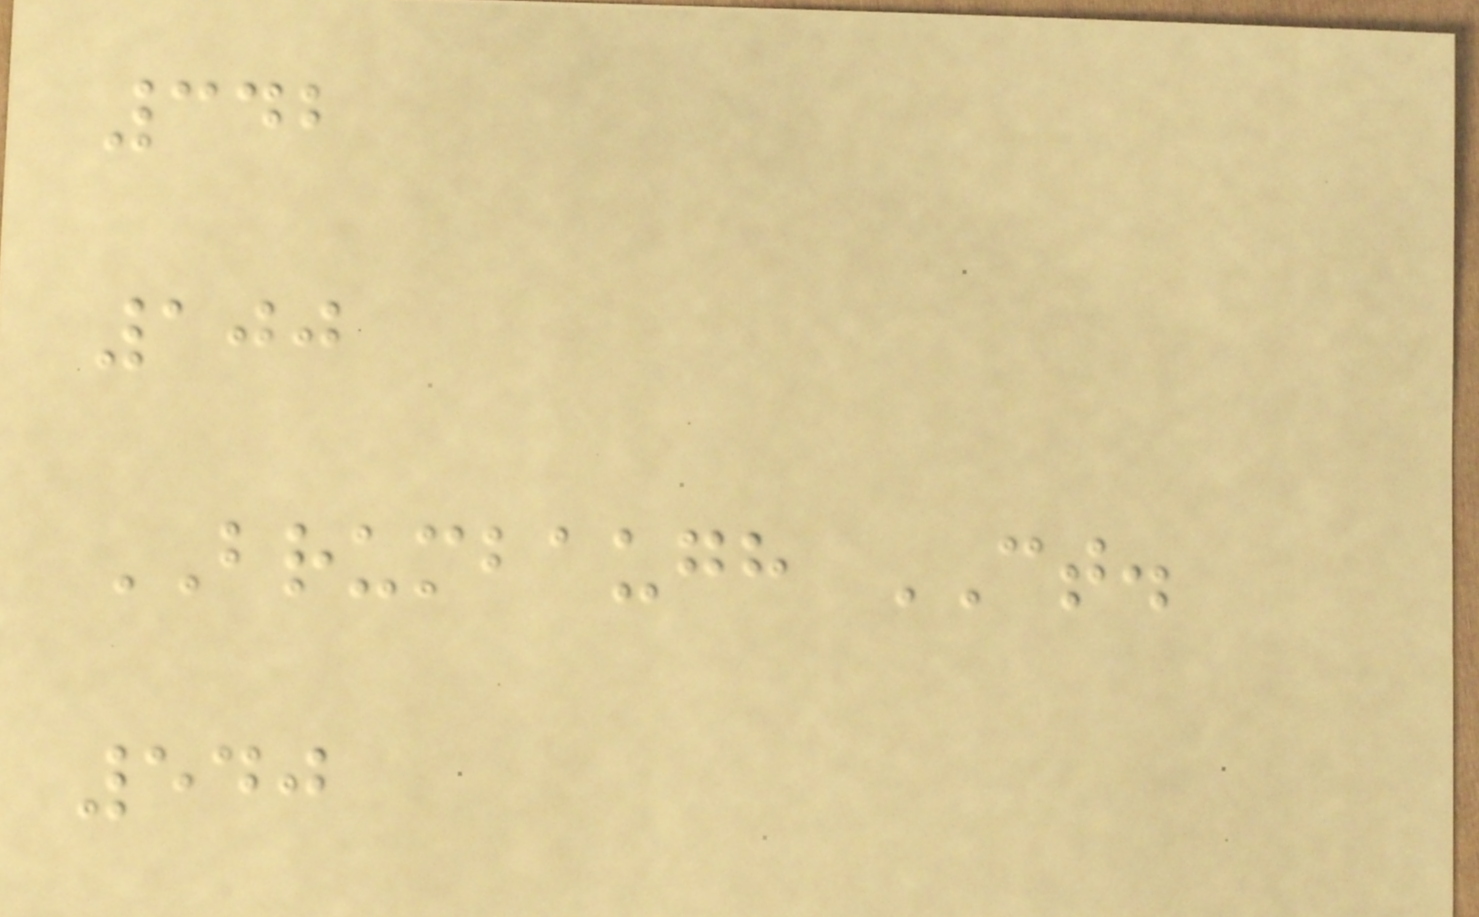342
100
BRUMBAUGH CT.
540
